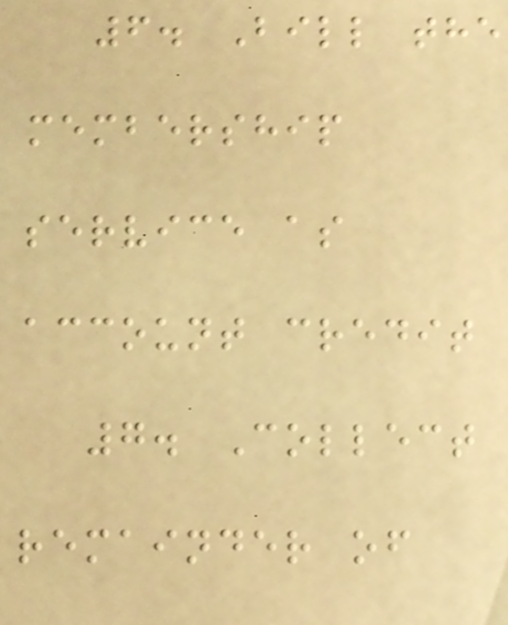6. Bill the
membership
service as
account credit
7. Collect
remainder of
